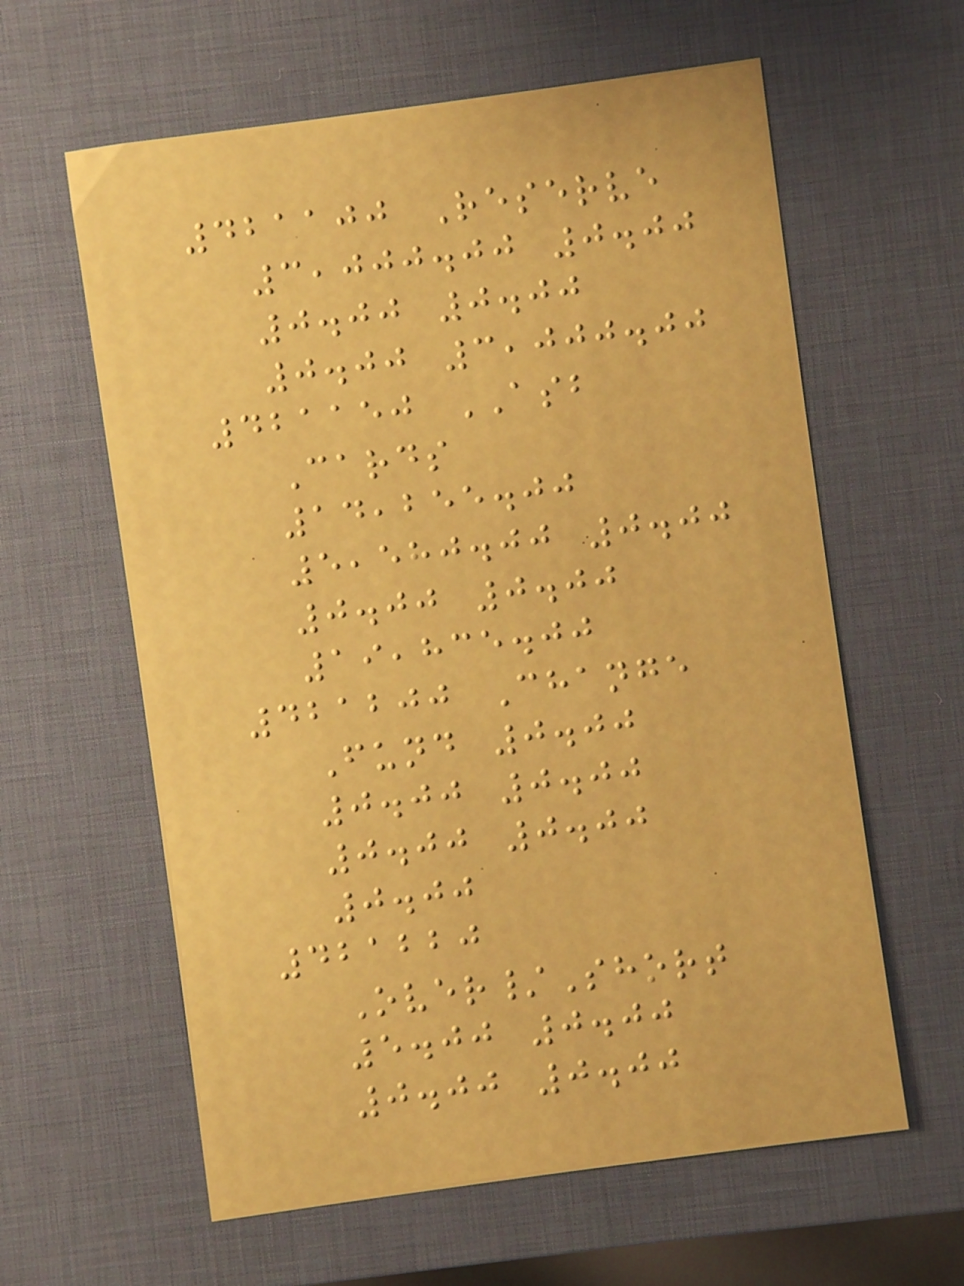421100 Reserve
3,000.00 0.00
0.00 0.00
0.00 3,000.00
421150 ASB
Cards
14,255.00
5,580.00 0.00
0.00 0.00
19,835.00
421200 Change
Fund 0.00
0.00 0.00
0.00 0.00
0.00
421220
Over/Short
5.00 0.00
0.00 0.00
